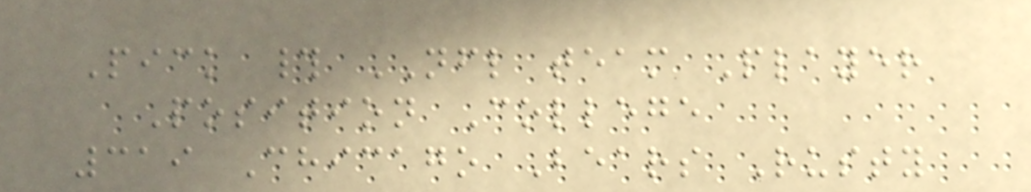Pick # NFL team Player
Position College
319 Chicago Bears Rusty
